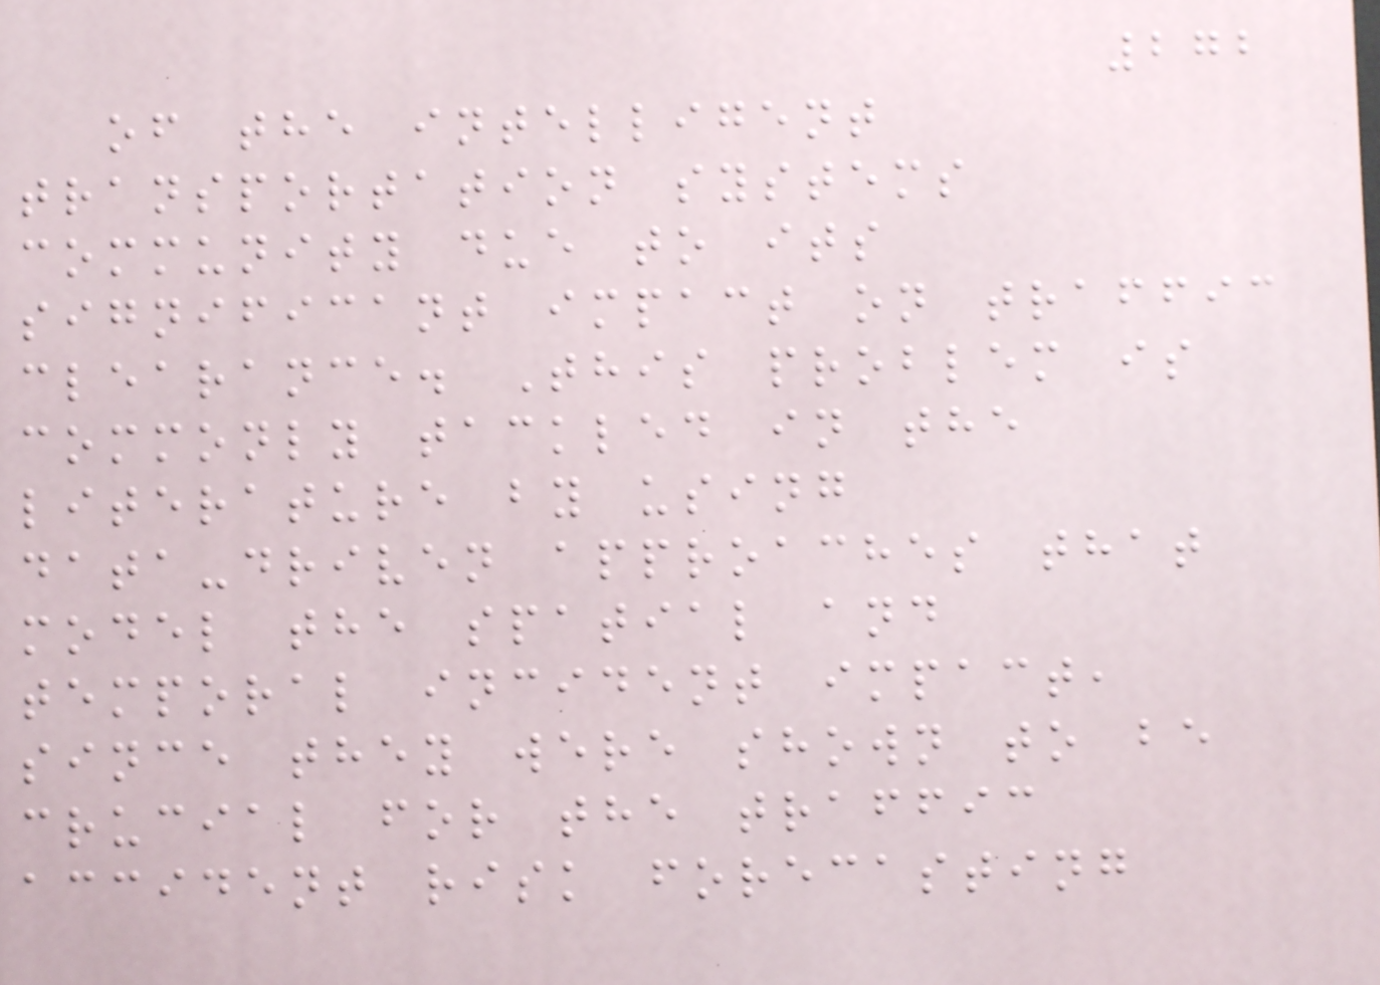272
of the intelligent
transportation systems
community due to its
significant impact on traffic
clearance. This problem is
commonly tackled in the
literature by using
data-driven approaches that
model the spatial and
temporal incident impact,
since they were shown to be
crucial for the traffic
accident risk forecasting
